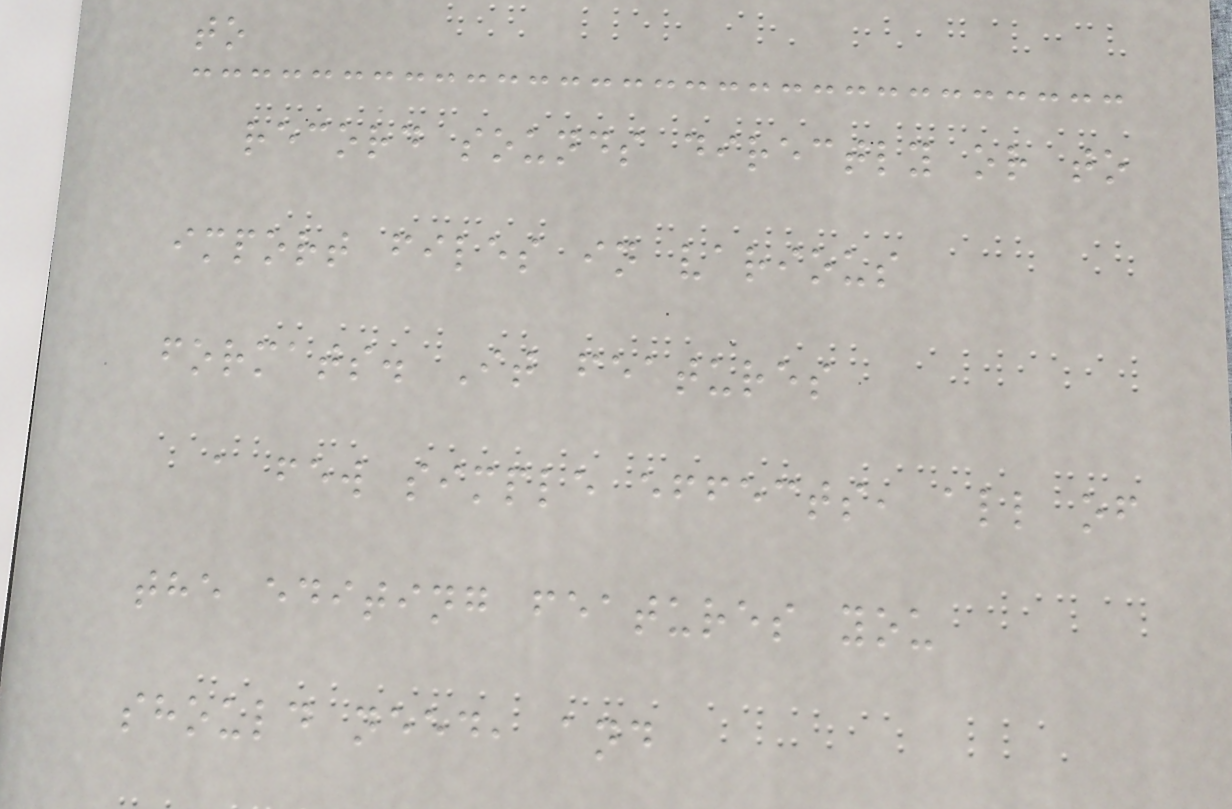to
record sounds directly or to
import files in various
formats. It features
a few simple effects, all of
the editing features you
should need, and
